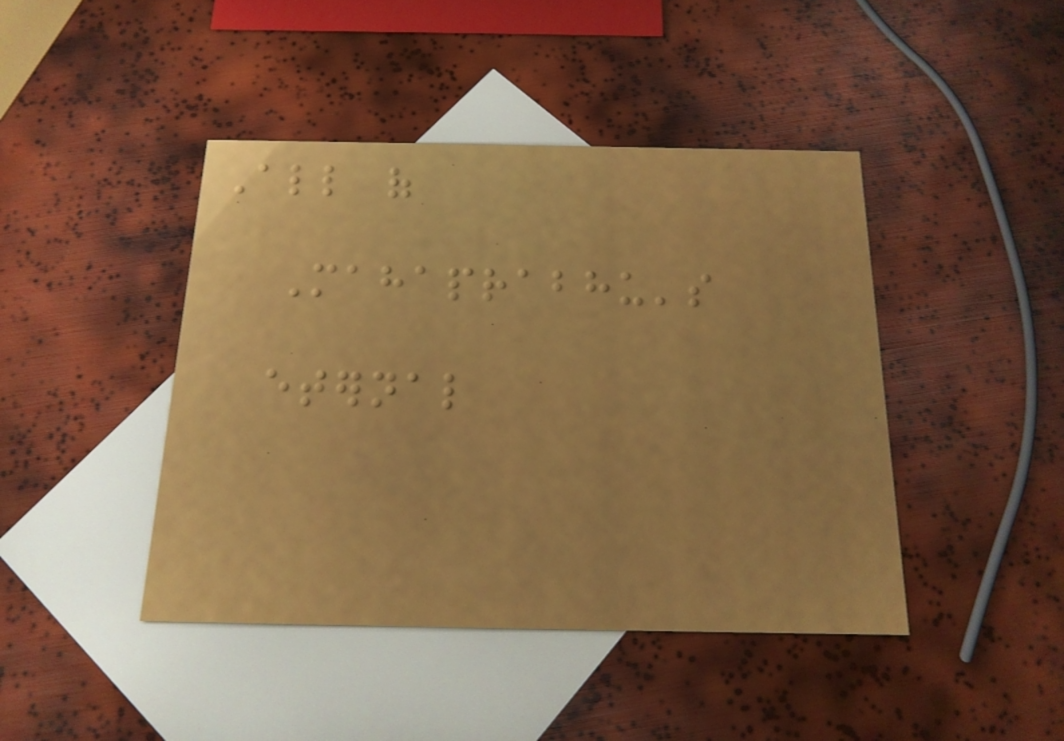All of
Mahaprabhu's
eternal
